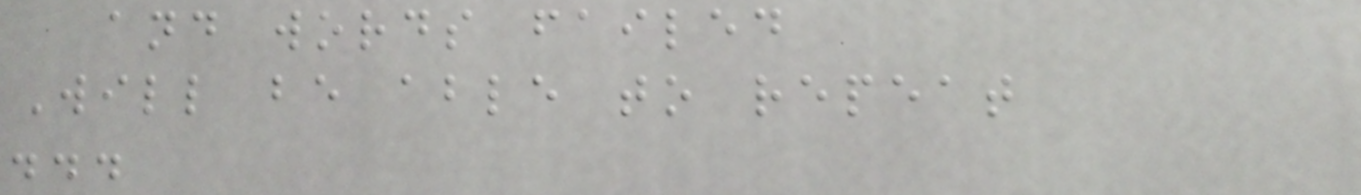and words failed
Will be able to repeat
...
